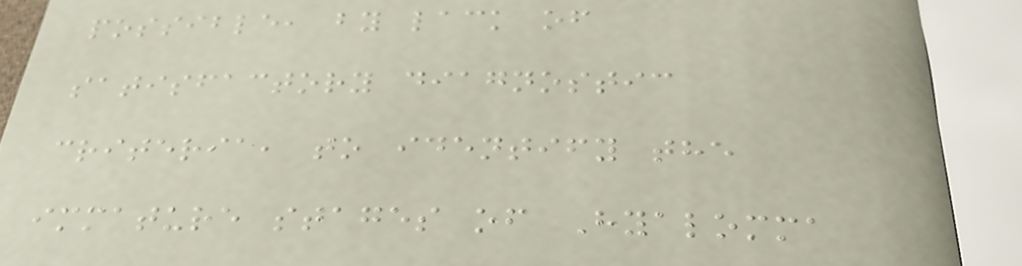possible, by lack of
satisfactory diagnostic
criteria, to identify the
immature stages of Hyalomma
